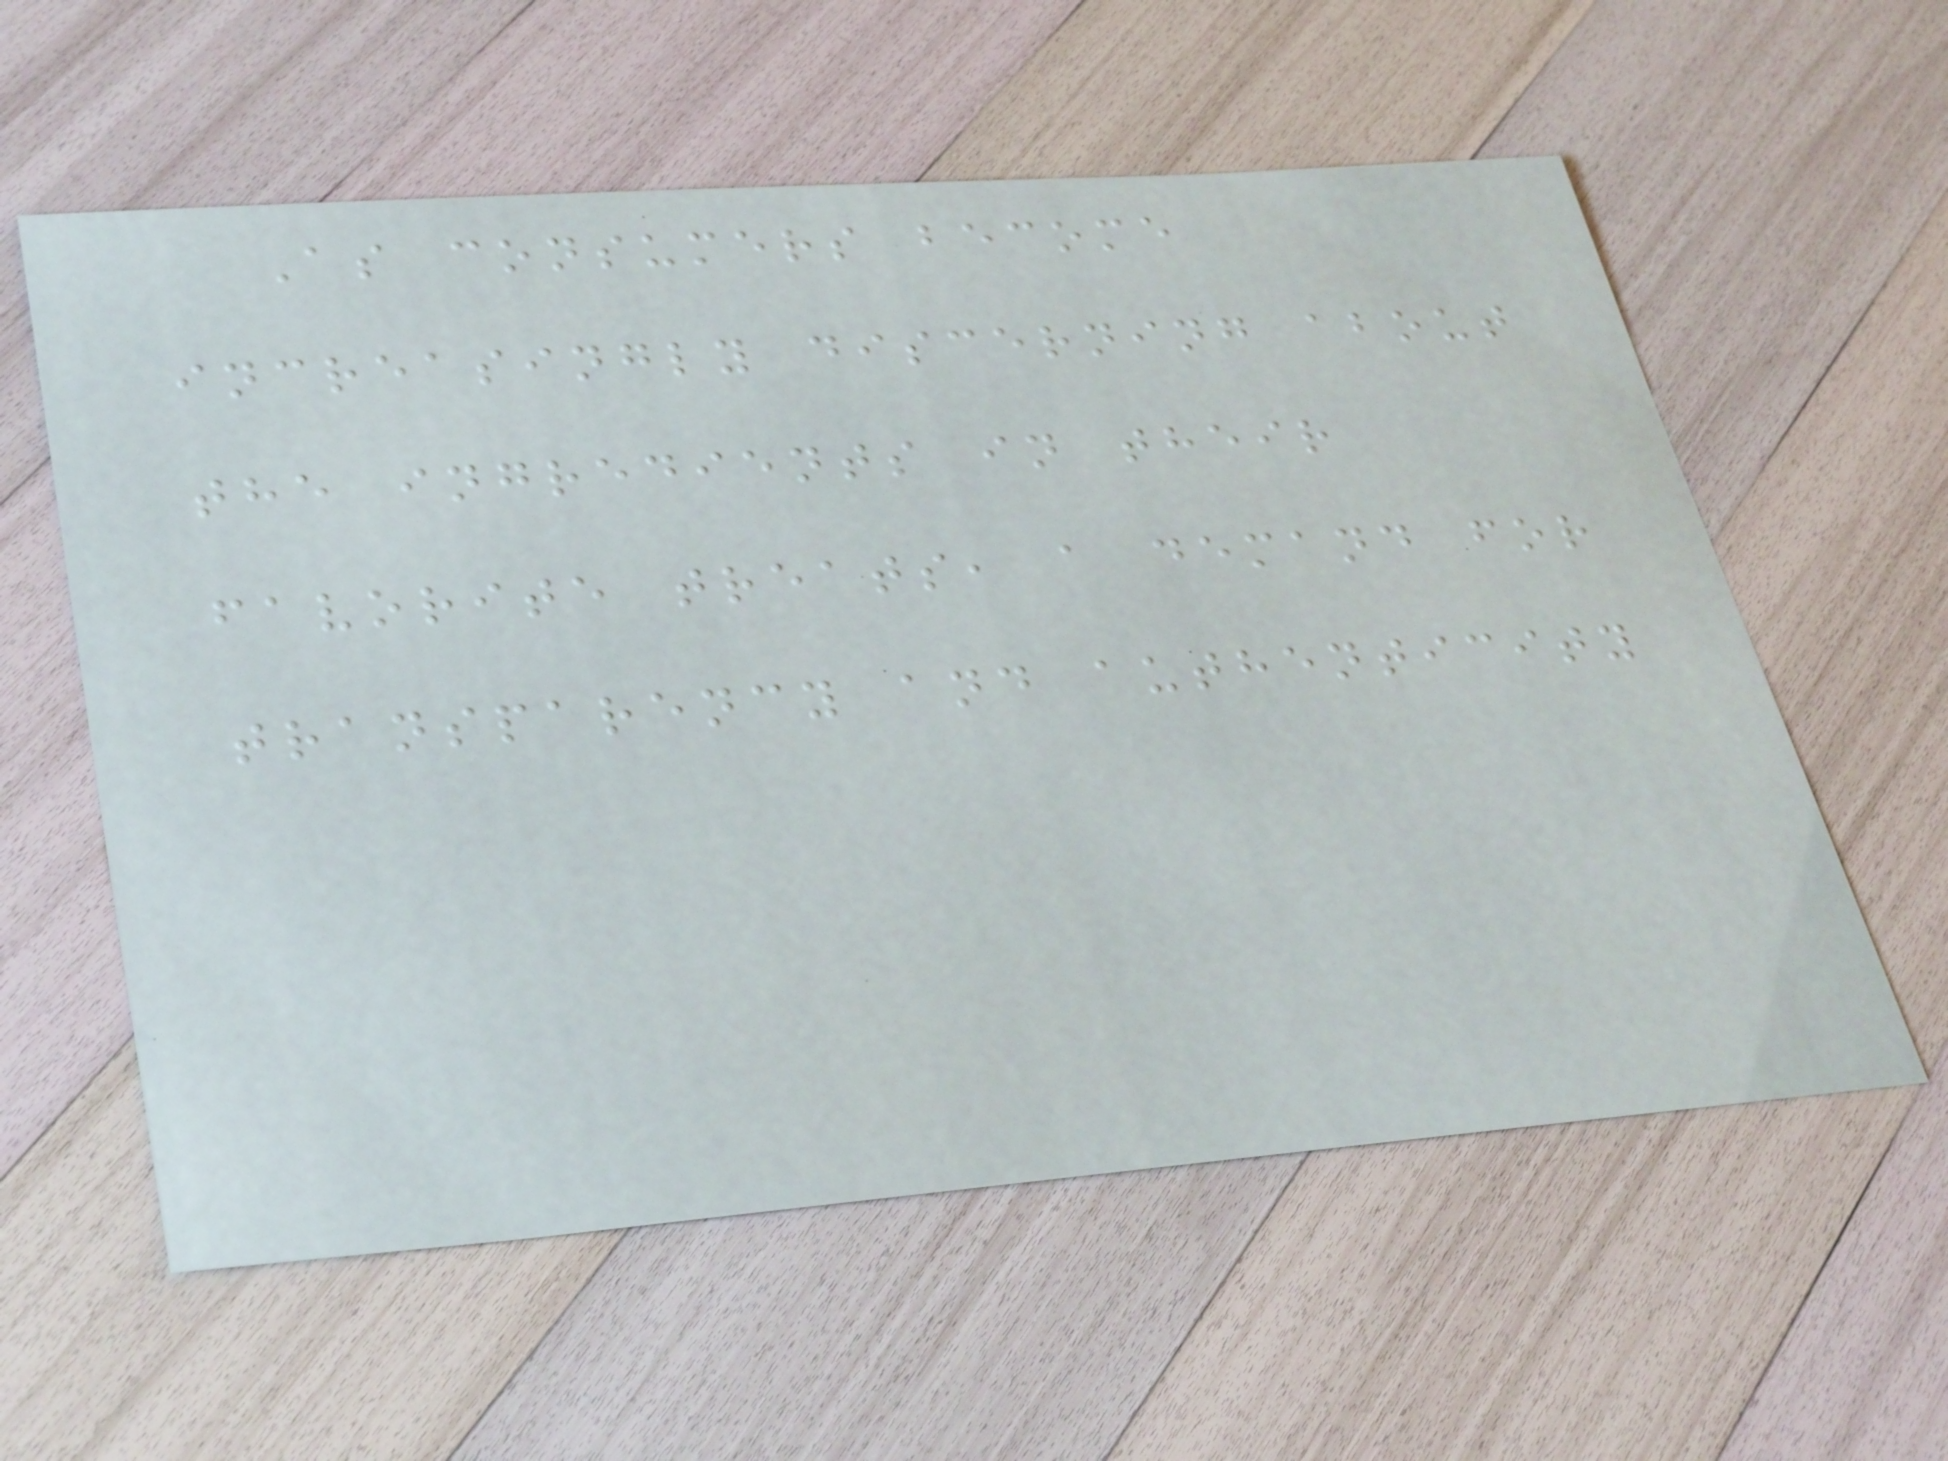As consumers become
increasingly discerning about
the ingredients in their
favorite treats, a demand for
transparency and authenticity
